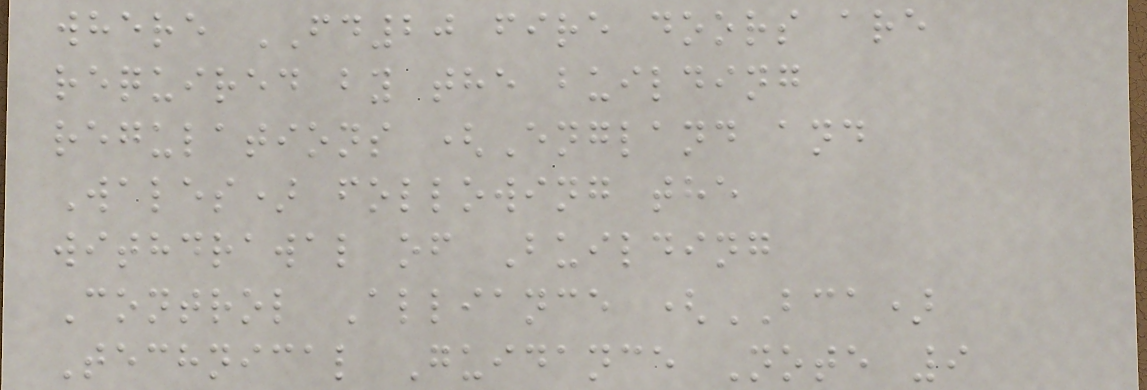where FD20 fire doors are
required by the building
regulations (England and
Wales) following the
withdrawal of Building
Control Alliance (BCA)
Technical Guidance Note 9
